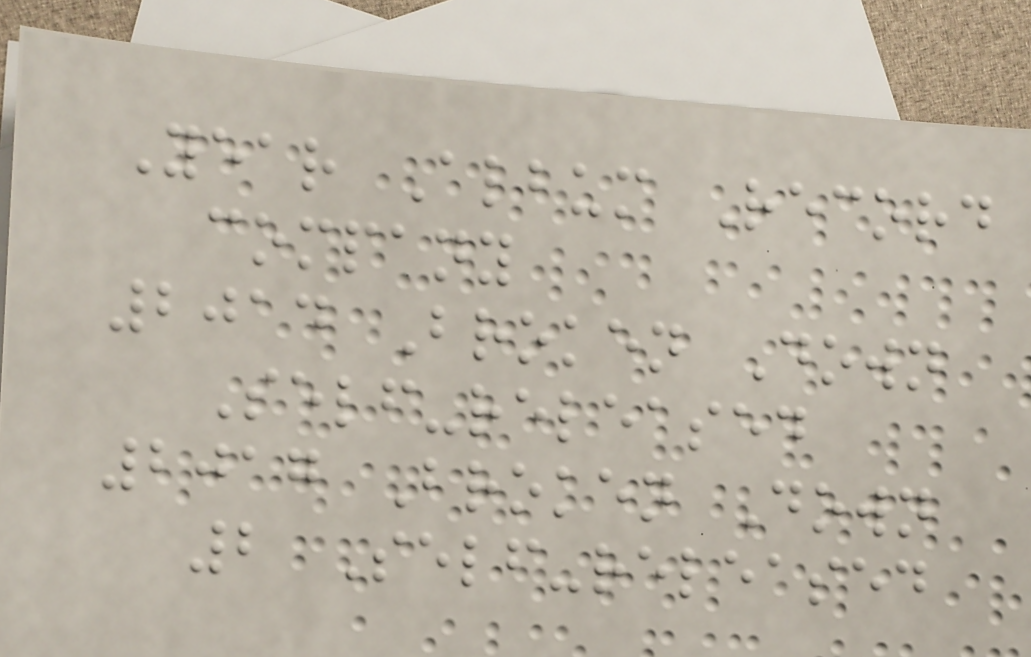Year Album Record
company
2014 Broken Down
Self-released
2017 Broken Down
2 Self-released
